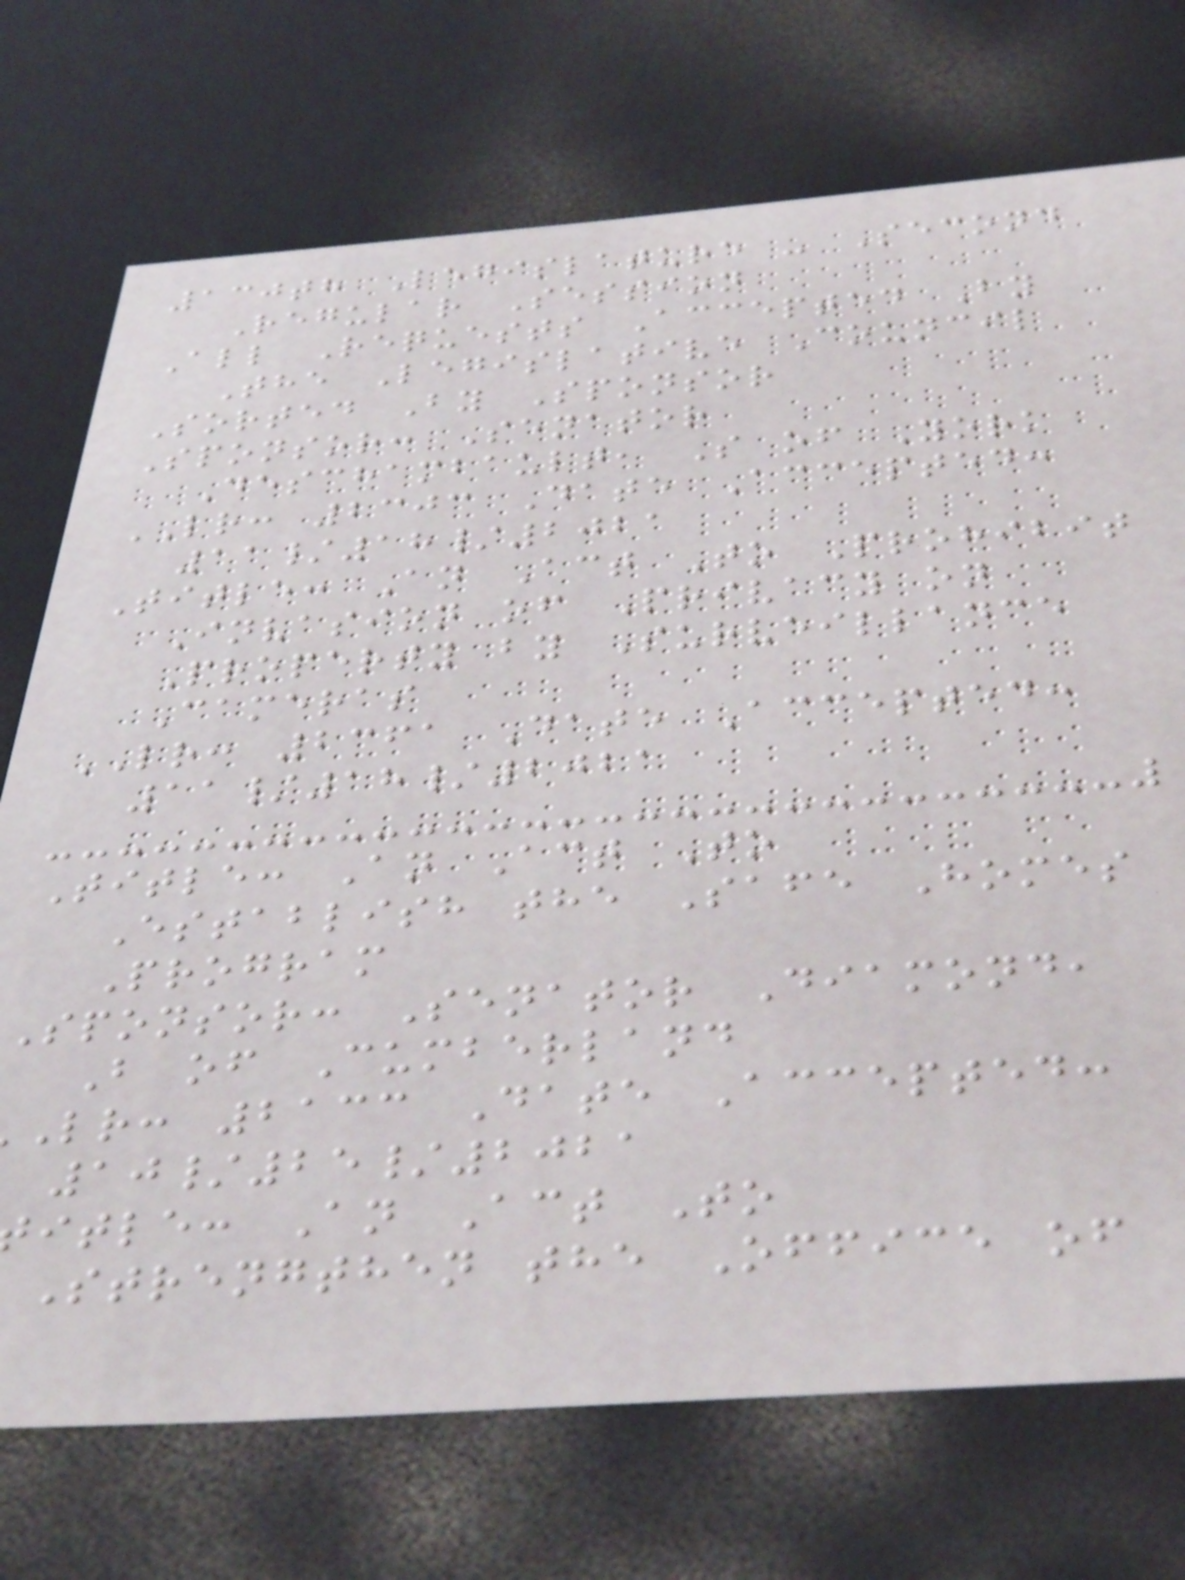130th Legislature - Second
Regular Session
All Requests Accepted By
The Legislative Council
Sorted By Sponsor
Sponsor: Senator
Deschambault, S of York
LR: 2303 Date Accepted:
11/18/2021
Title: An Act To Prohibit
Invasion of Privacy on
Property by Surveillance
Cameras
LR: 2361 Date Accepted:
11/18/2021
Title: An Act To
Establish the Safe Homes
Program
Sponsor: Senator Diamond,
B of Cumberland
lr: 2133 Date Accepted:
10/25/2021
itle: An Act To
Strengthen the Office of
